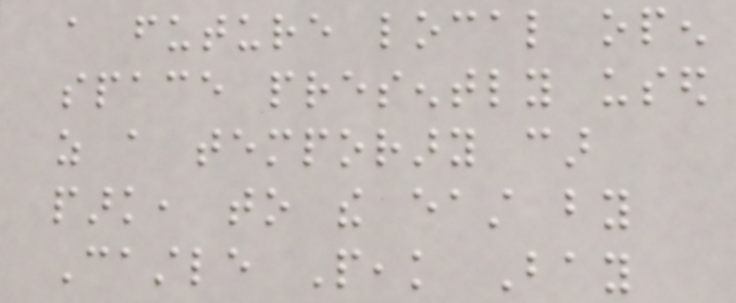a future local open
space presently used
as a temporary car
park, to the east by
Castle Peak Bay
